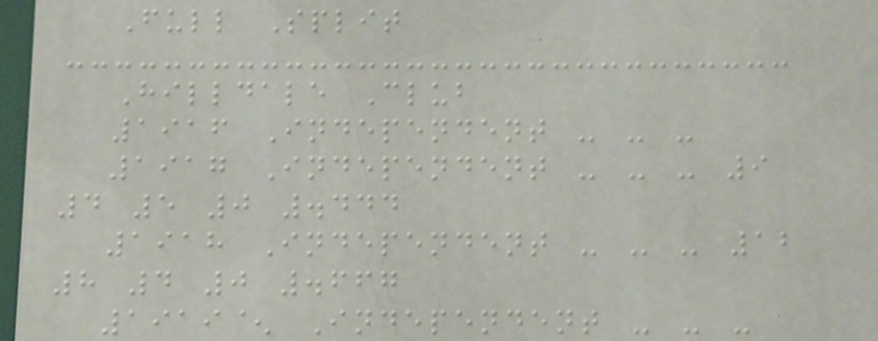Full Split
Hilldale Club
1916 Independent - - -
1917 Independent - - - 9
4 5 0 .444
1918 Independent - - - 12
8 4 0 .667
1919^ Independent - - -
